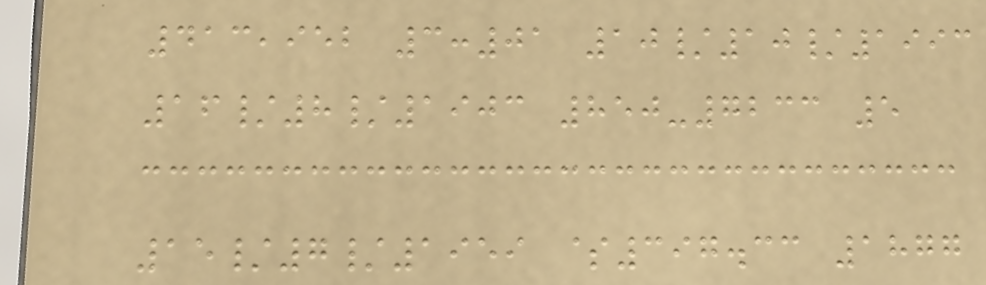413,952 3:01 10/10/1993
16/8/1903 850-7233 5
15/7/1959 $397.33 1877
